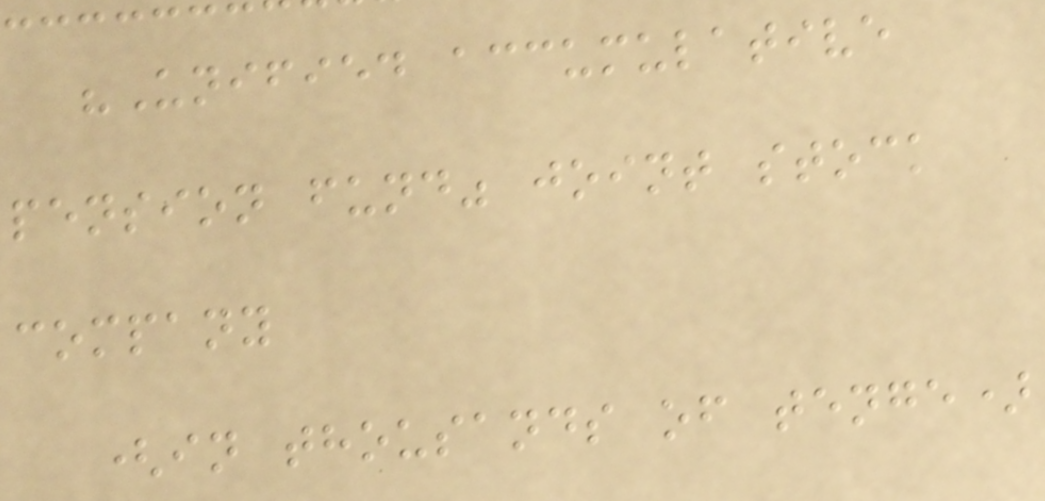"Unified accumulative
pension fund" joint stock
company
(in thousands of tenge)
